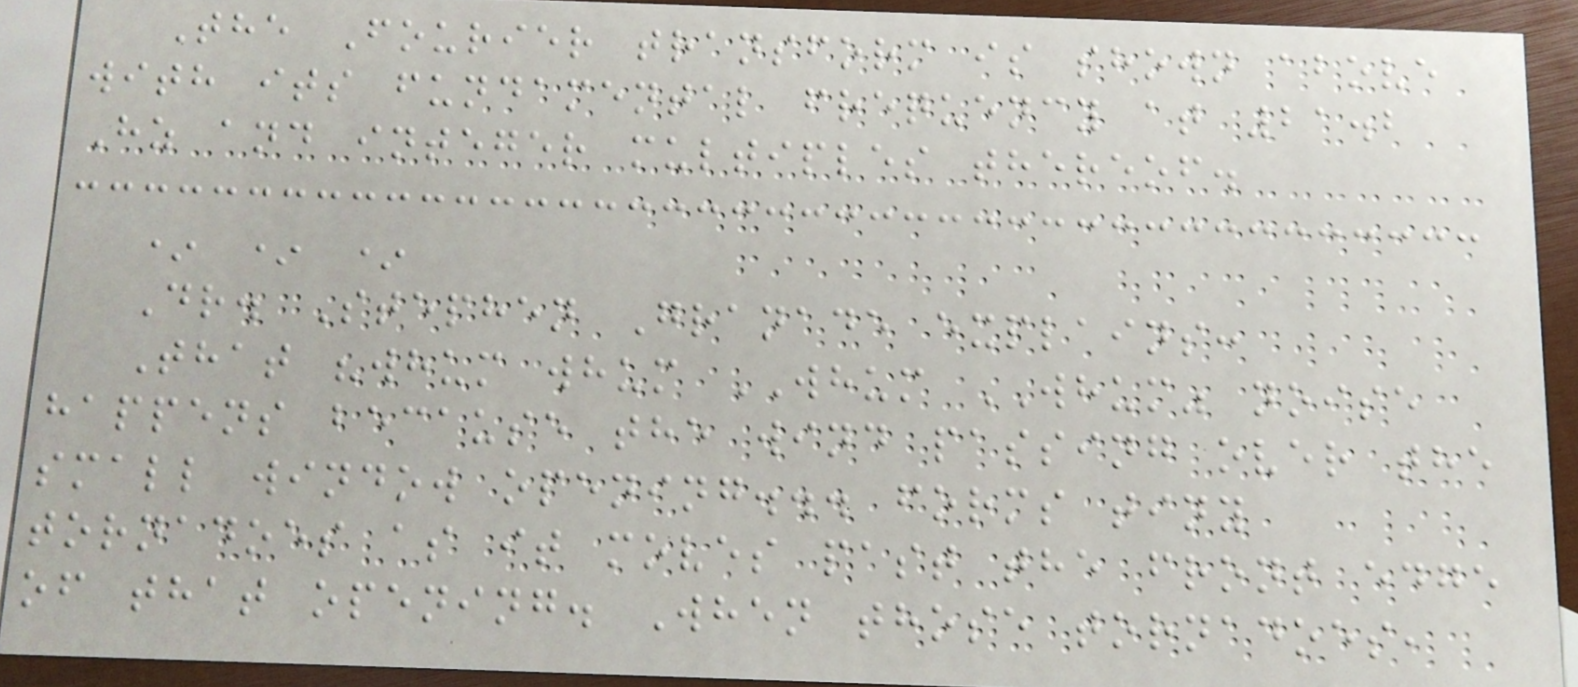The Fourier transform is shown above
with its fundamental frequency at 21.2
Hz and integer multiples thereof.
* * *
Dr. Stephen Granade explains:
That "whum whum WHUM WHUM" noise
happens because the wind passing over the
small window opening... forms tiny
tornadoes as it moves past the front edge
of that opening. When those tornadoes,
